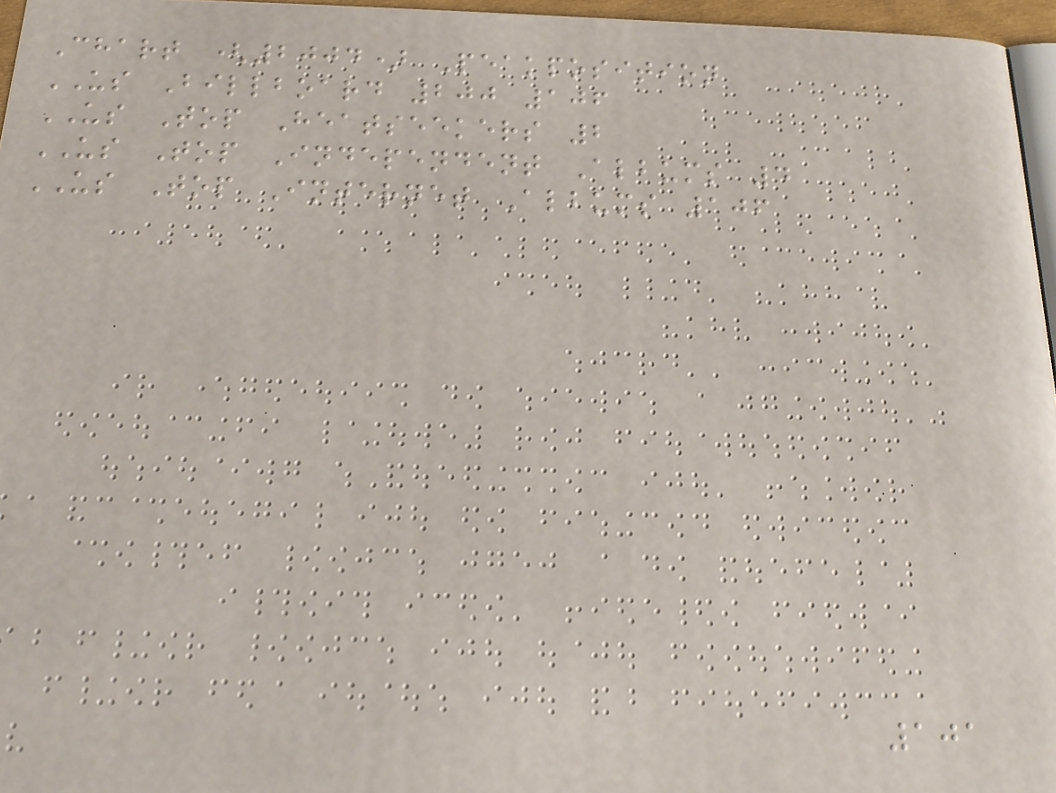Chart (2004) Peakposition
US Billboard 200 106
US Top Heatseekers 2
US Top Independent Albums 4
US Top Internet Albums 106
101
